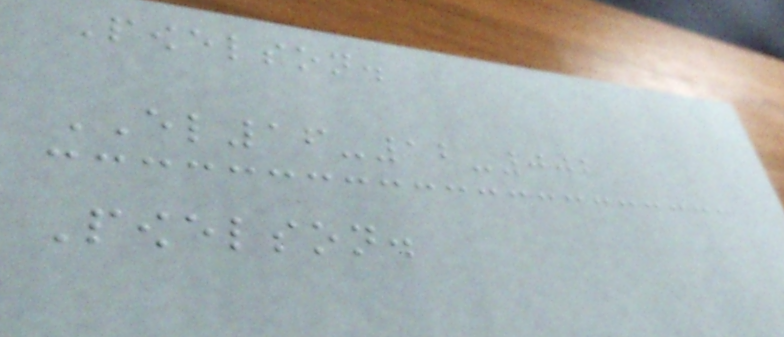Powelson.
EL16-12-002
Powelson.
